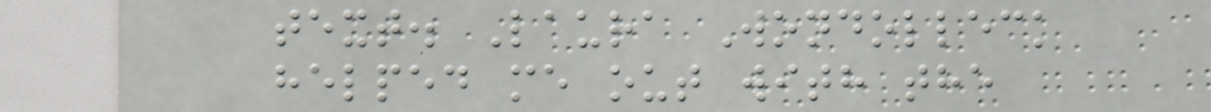text. Laura Wondolleck
helped me out with the
